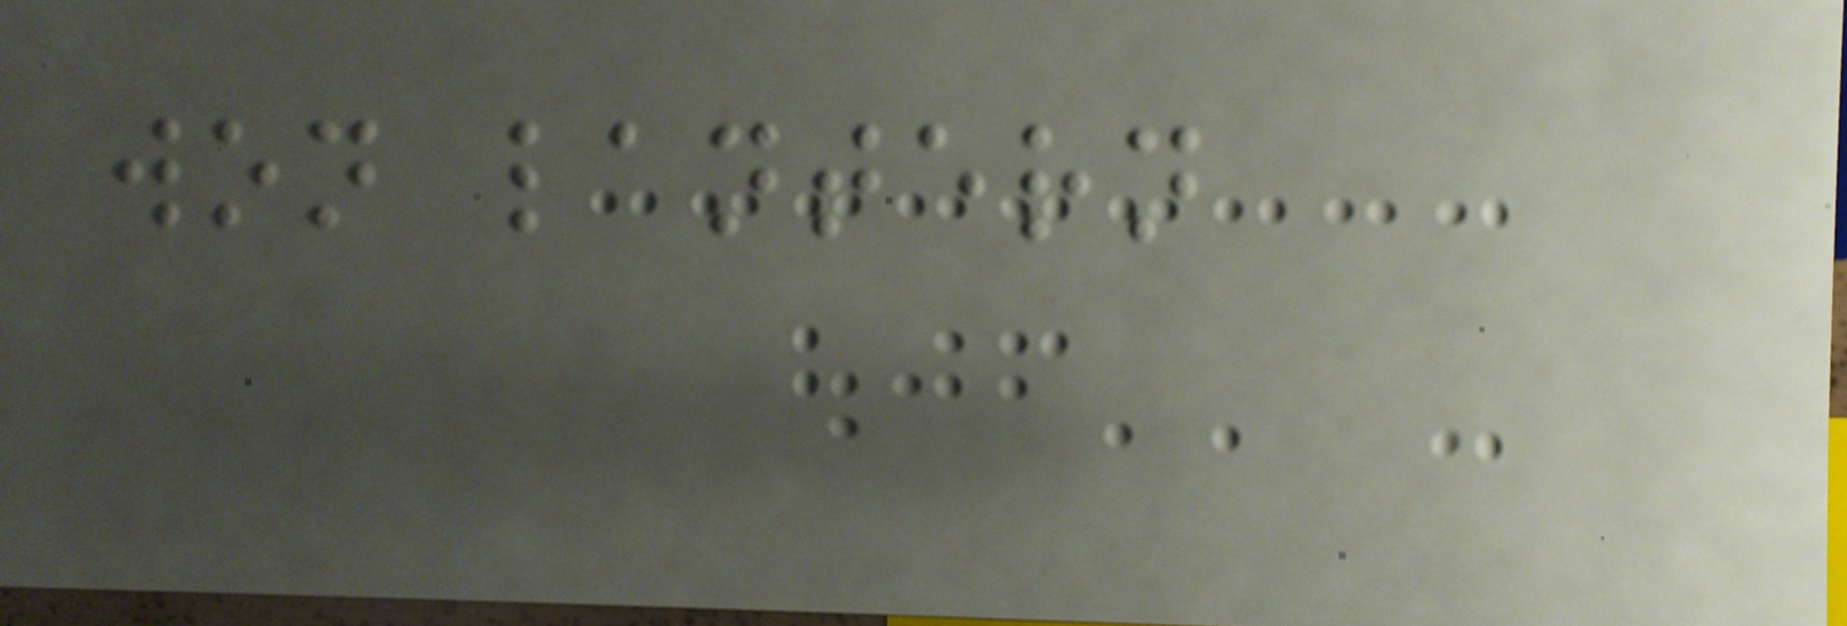won lantern
